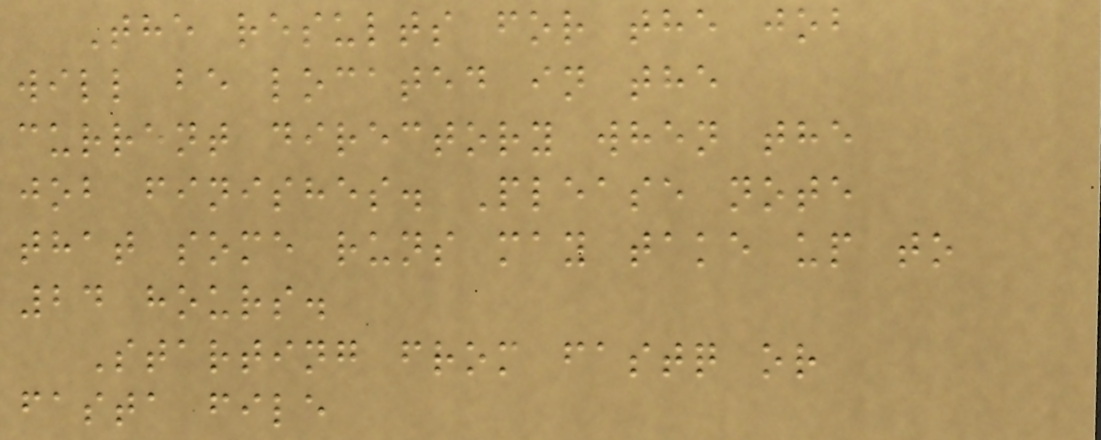The results for the job
will be located in the
current directory when the
job finishes. Please note
that some runs may take up to
24 hours.
Starting from fastq or
fasta file
